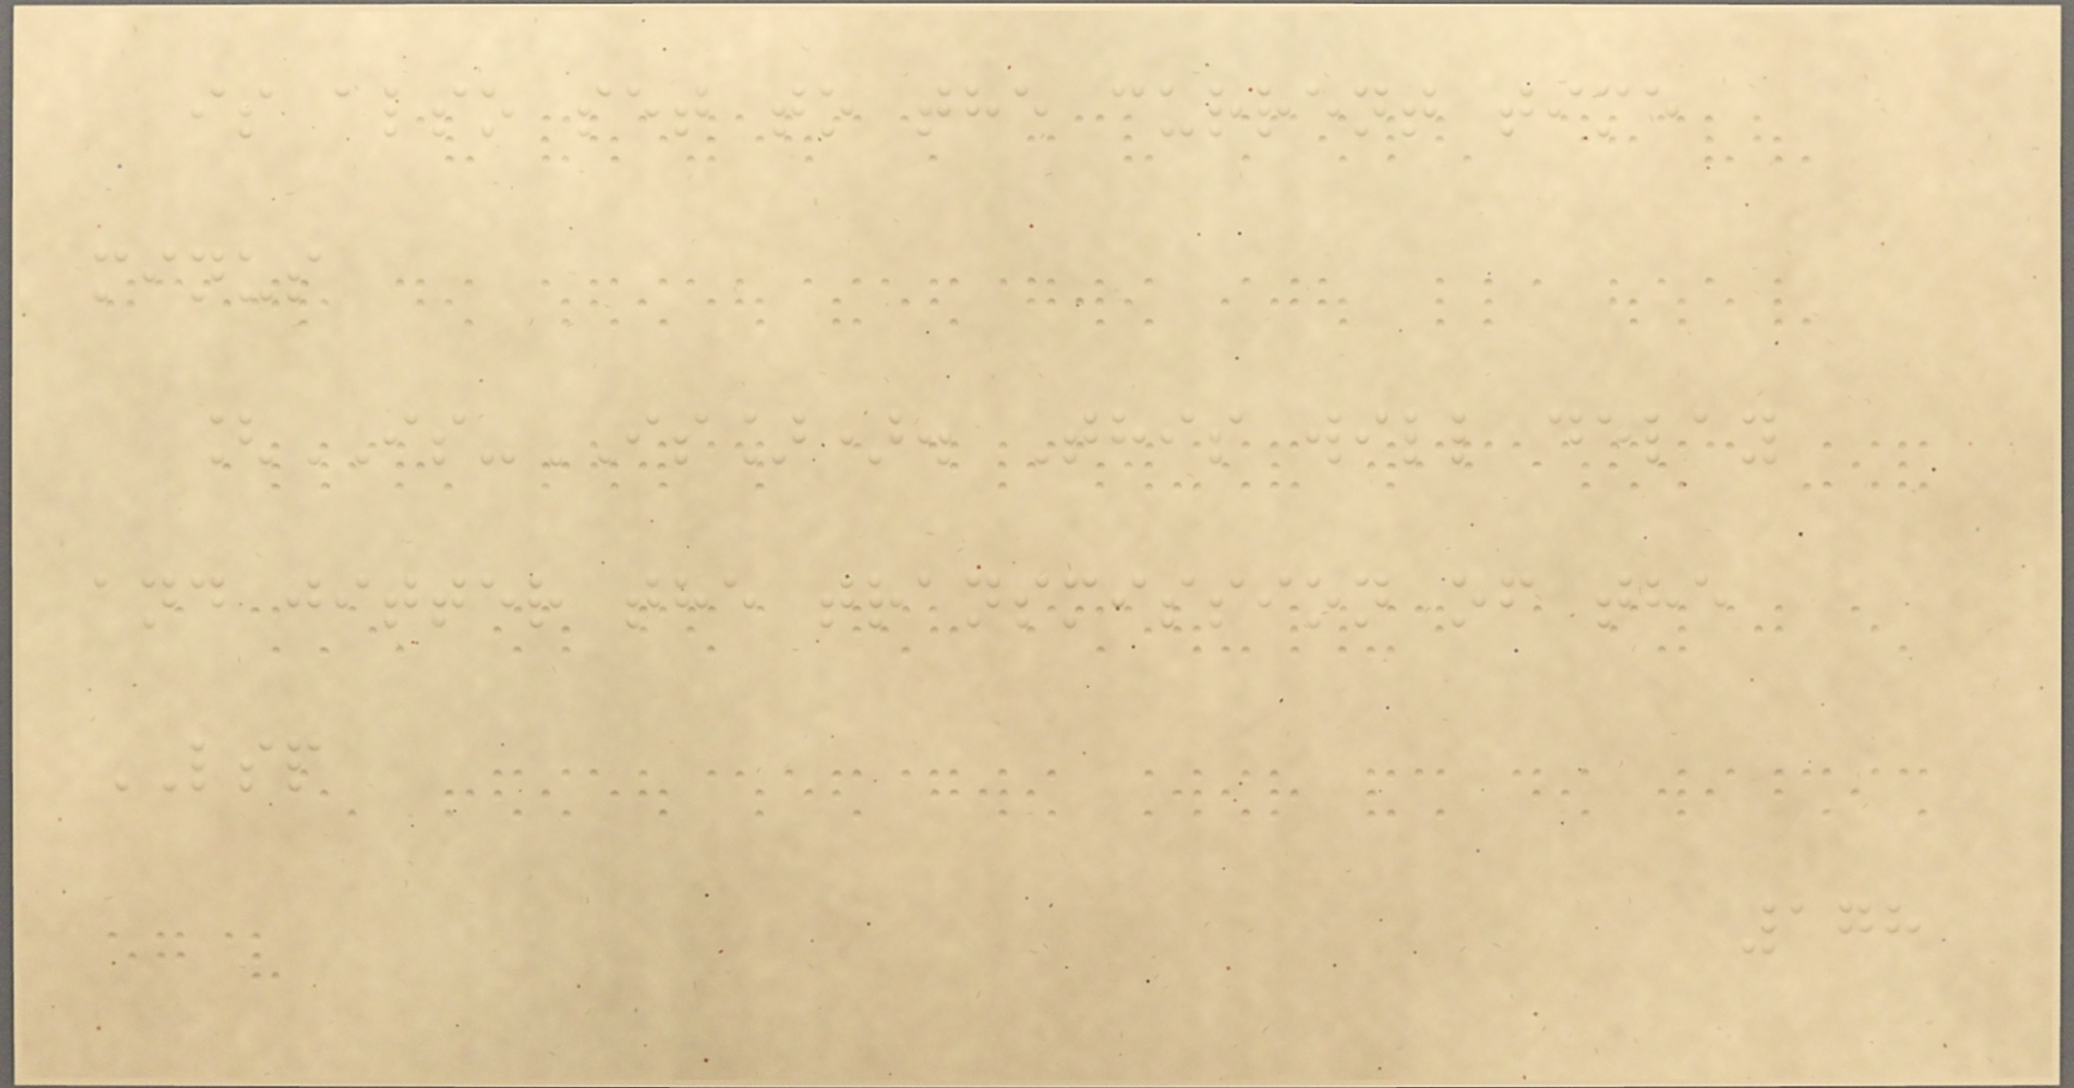is also set to the current time
minus
[IS-IS]). This will delay
and jitter the transmission of the
LSP
178
